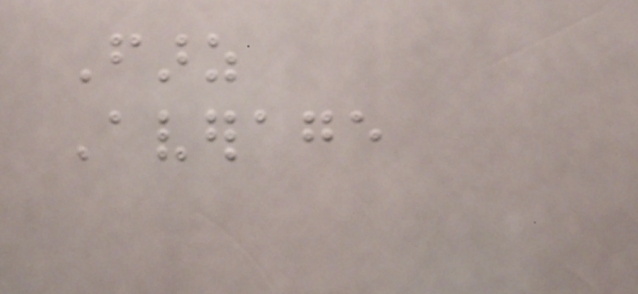Farz
Average
